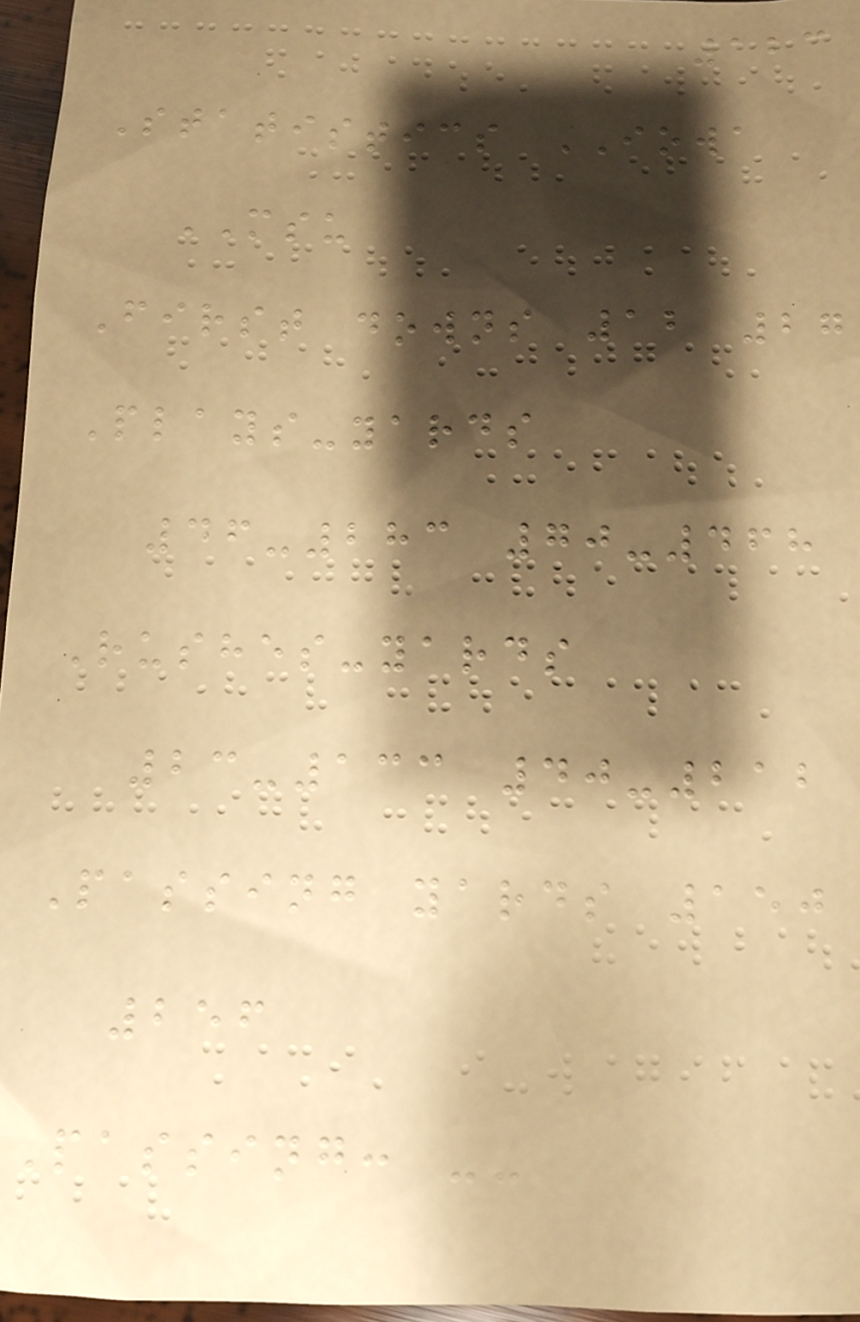123
Statistics IOWA
MSU
First downs 12 27
Plays-yards
46-283 70-468
Rushes-yards
23-133 40-212
Passing yards 150
256
Passing: --
